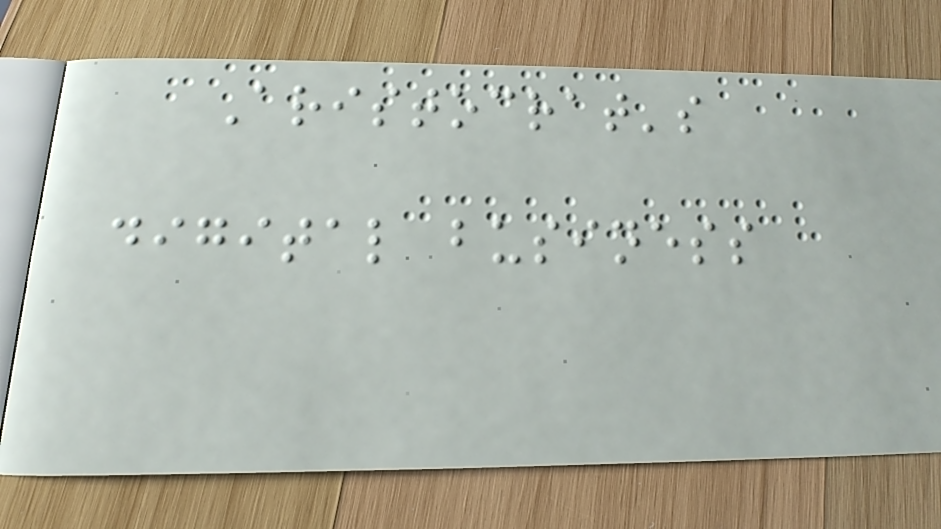Aristocrat's
digital business
